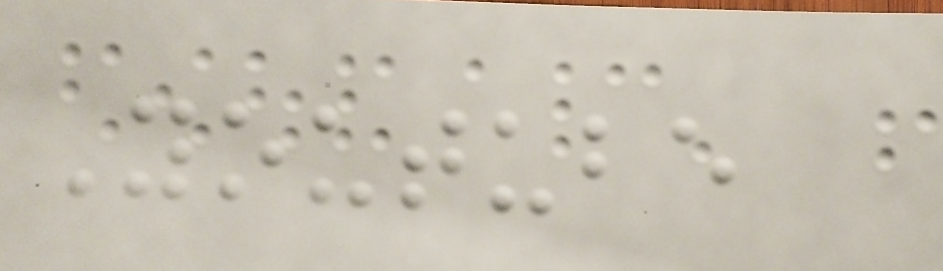Youtube
